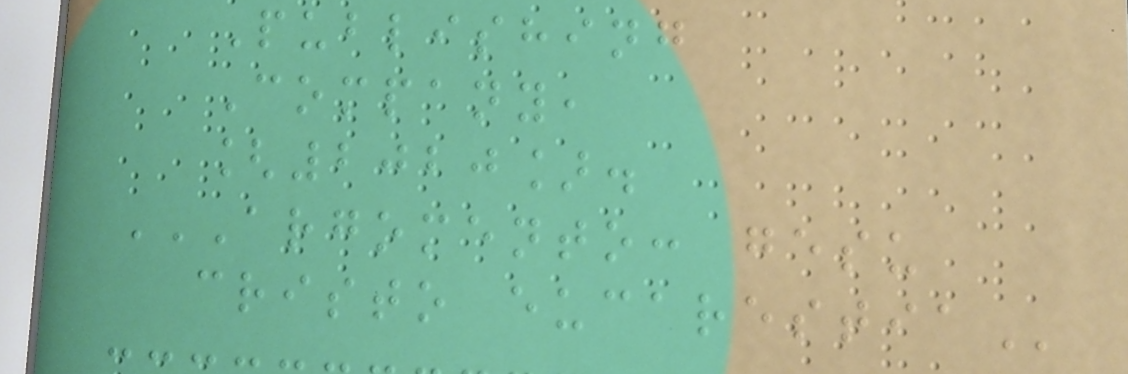Publishing
Company,
[2020].
ARGOMENTO: GESU
CRISTO EUCARESTIA
